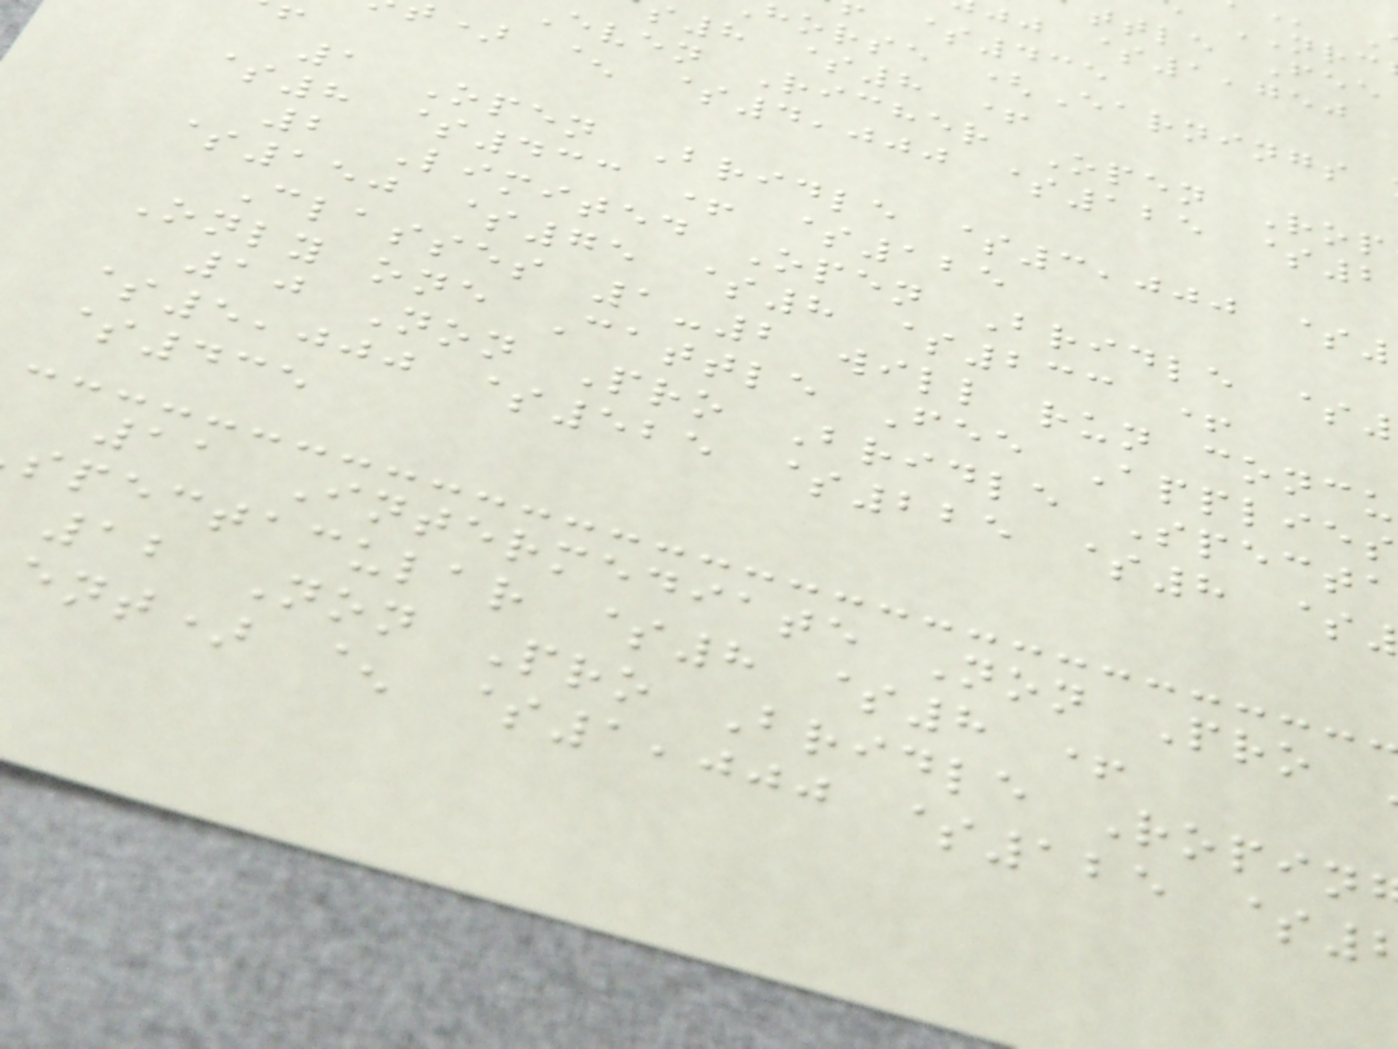ttle Fee
jj $1,750
$435
horse (Earnings
8 $8 +
even Richer Open Rop
) ^ $4,000 $125 $2
1 Open Bridle $3,000 $
$8 $433 + $125
2 Limited Open Bridle $
$150 $75 $8 $233 +
Classes 1-2 will run concu
Only one Cattle Fee Applies
10 Non Pro Bridle Specta
$5,000 $525 $225 $8 $
$435
11 Intermediate Non Pro
spectacular $8 $8 +
12 Non Pro Bridle Ropin
ent) ^ $1,000 $125 $
